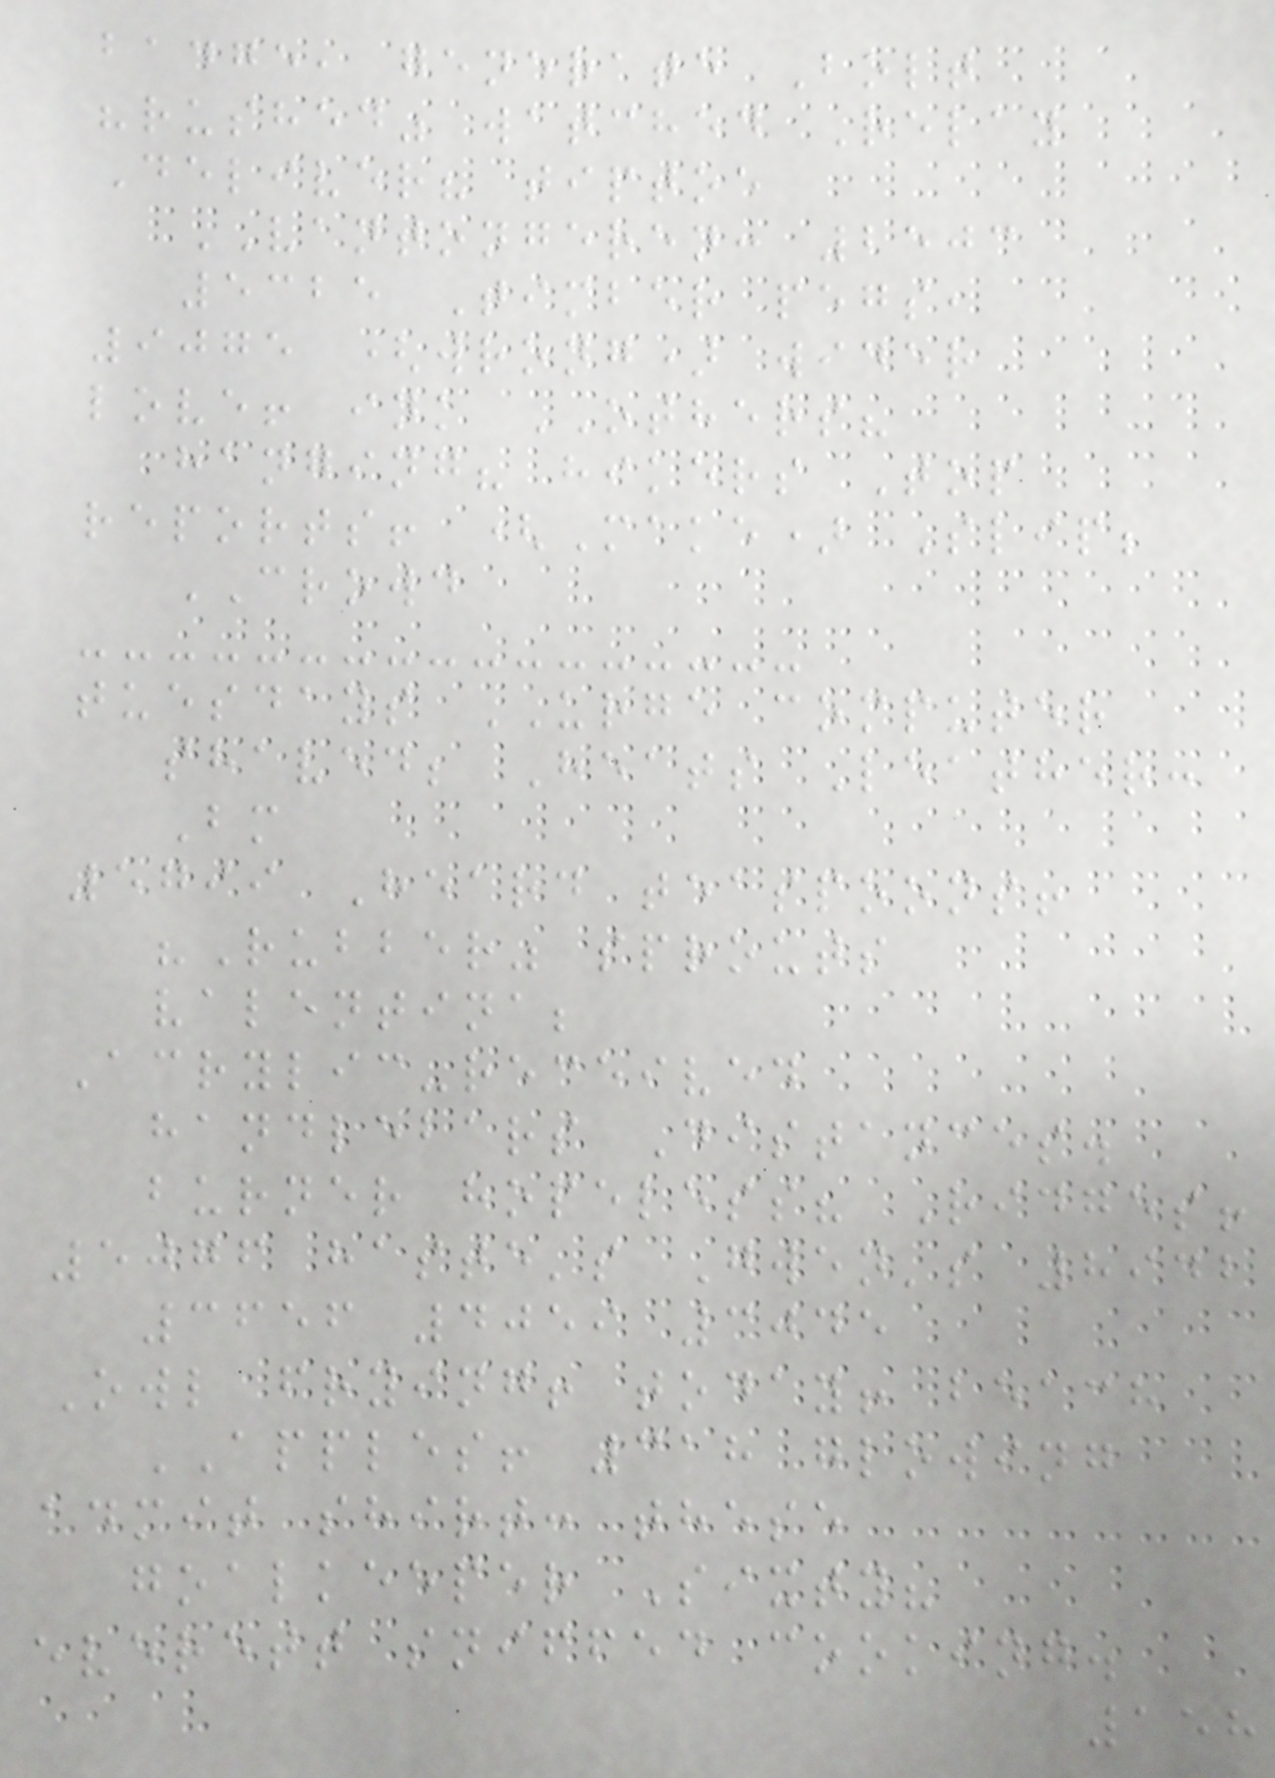badge, generate Bolt
"rushed" watched Relay
Deliver? tiptoe
VANTONGEREN: 2503
5325 Timber pegs,
9075 (wrong) wider
love! ink OTHERS?
hanging? hikers Top
reports! (Make) Slip;
CROWD
tuesdays URGE computer
shaved; Heats Leather:
Bm
5799 Heard teaspoons!
"Rubber" sprouts
valentina;
Acrylic-received
handlebars Distances.
burner hopeless? Ridges!
5076 haste's Gwen's 8942
3656 4059 3045
Owl frying! today! beach
APPLES! 318 glowing
admit shirt: these
goalkeeper Sixty?
everett sniffed cooking.
158
